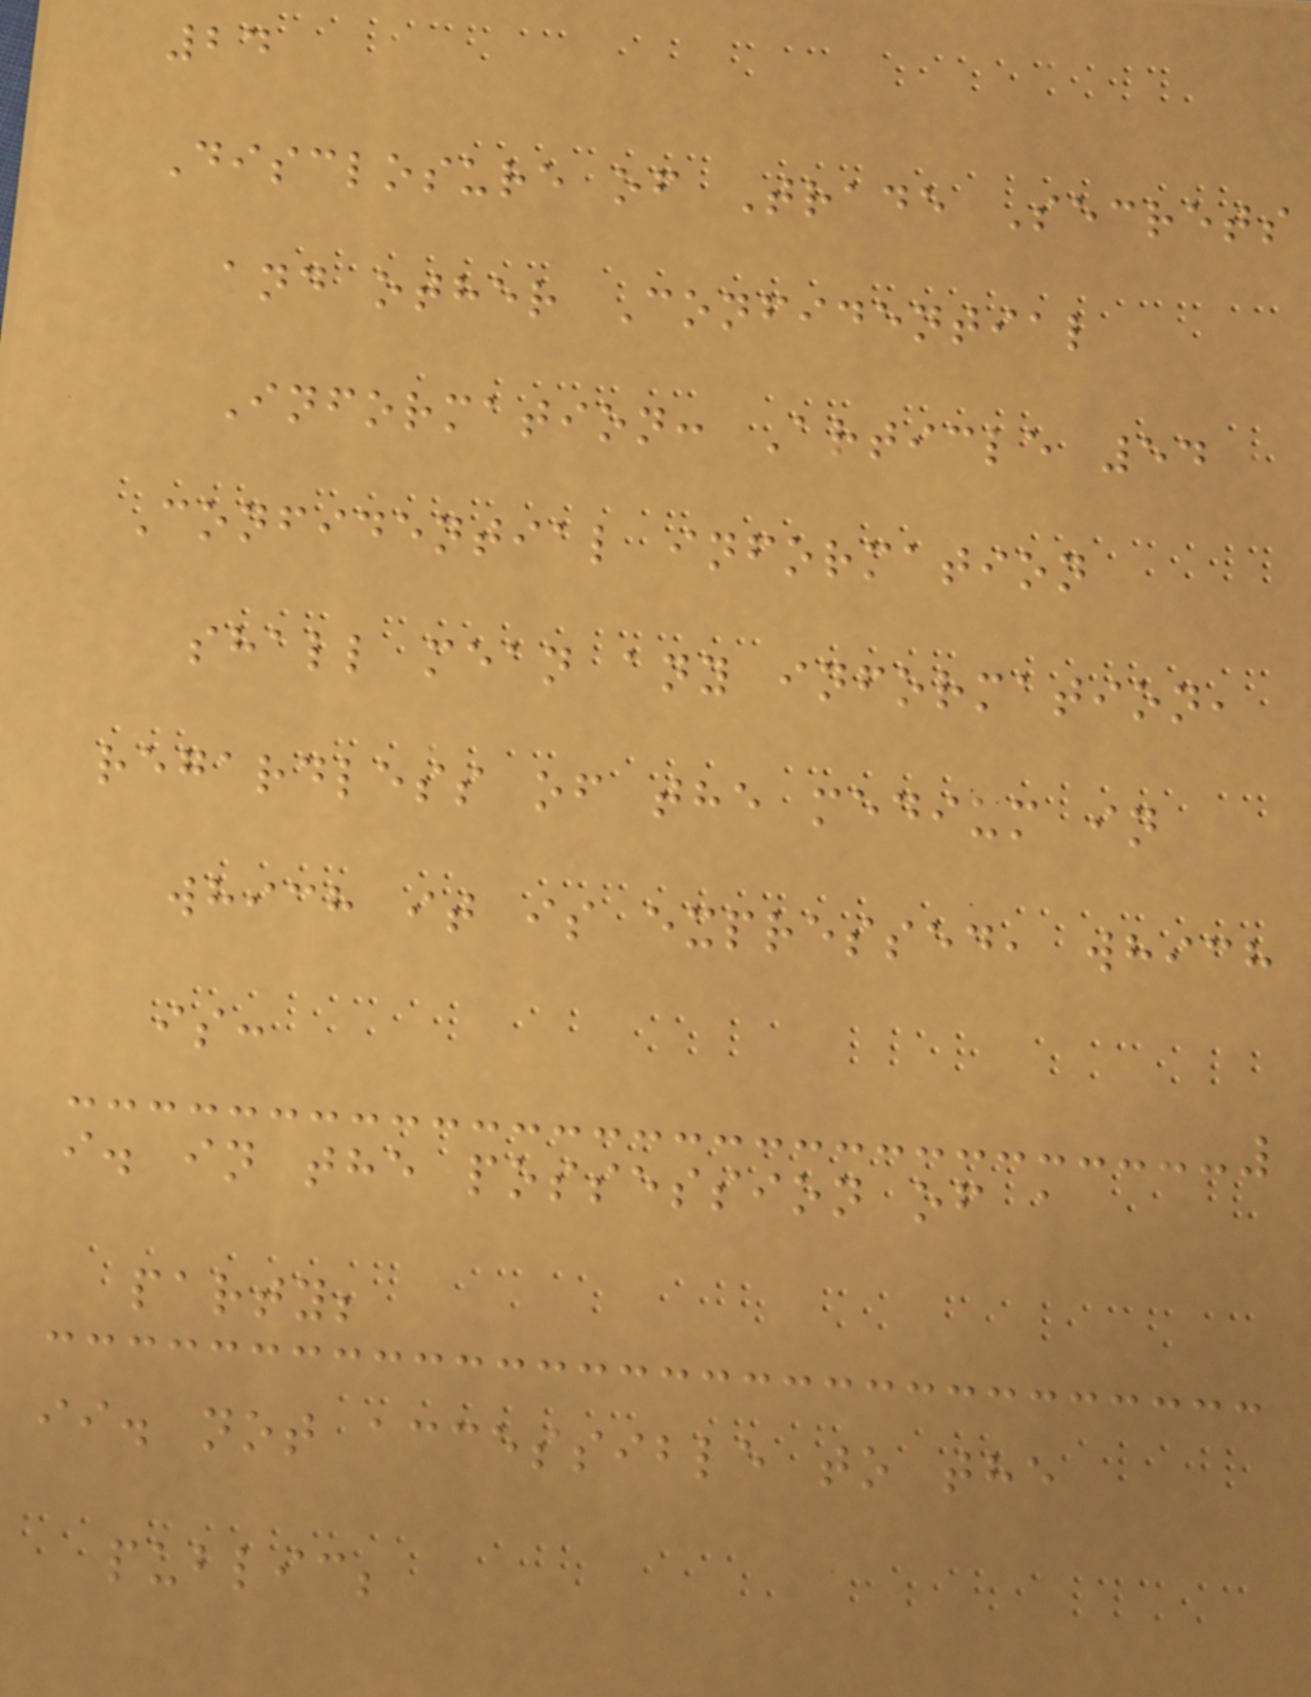24
Disclosure of Trade Secrets
and other Confidential
Information: Article 54
Confidential information
shall mean any information,
regardless of the medium in
which it is expressed, which
is:
i. in the possession of a
party;
ii. not accessible to the
public;
